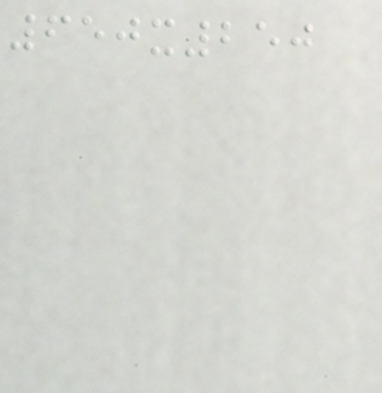650x250
